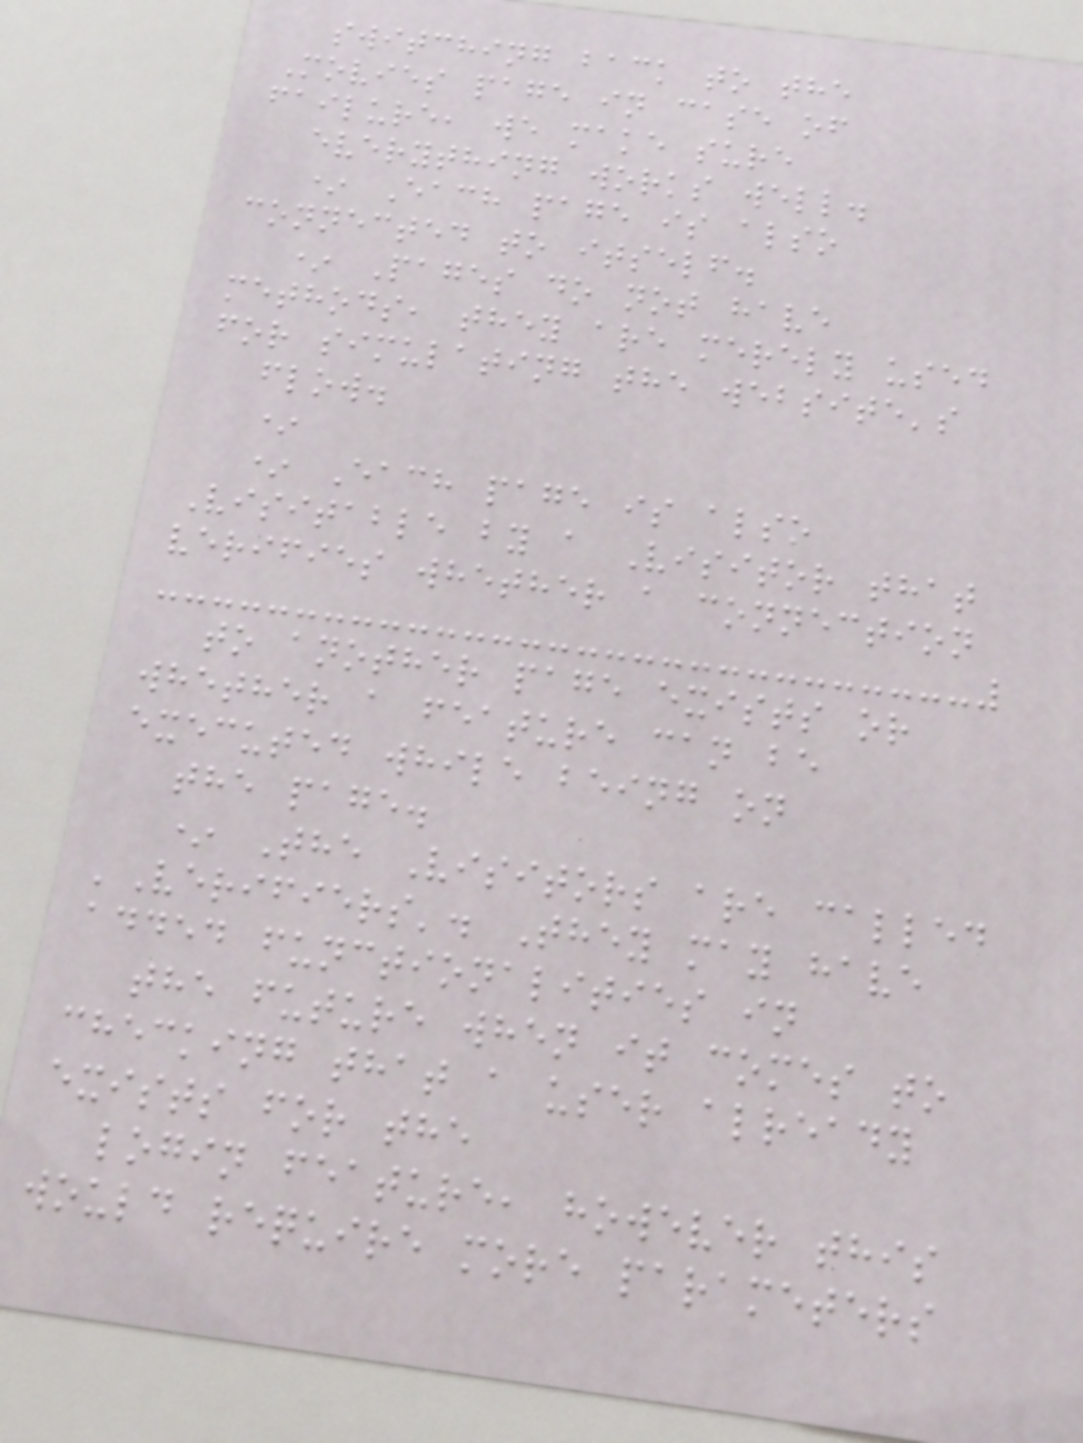switching back to the
Movies page in case of
failure, we make sure
everything works well.
* Each page is also
connected to itself.
* Pages do not have
methods, they are merely used
for simulating the website's
flow.
*
* Each page is also
Visitable by a Visitor that
verifies whether a connection
to another page exists or
whether a feature can be
executed while being on
the page.
* The Visitors are called
'Verifiers'. They may have
added functionalities in
the future when it comes to
checking that a user already
exists for the
login feature, however this
would require more parameters
